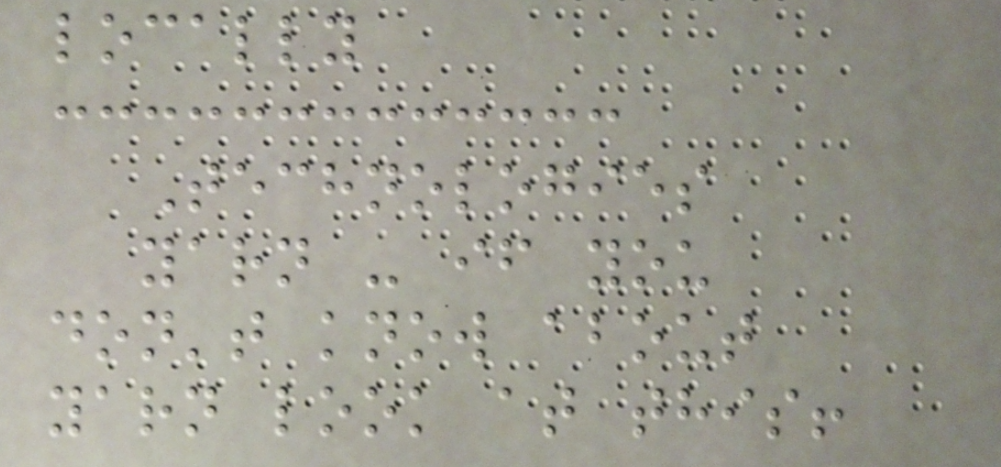locally
Technologies
yarn - if you
don't know about
yarn look at this!
